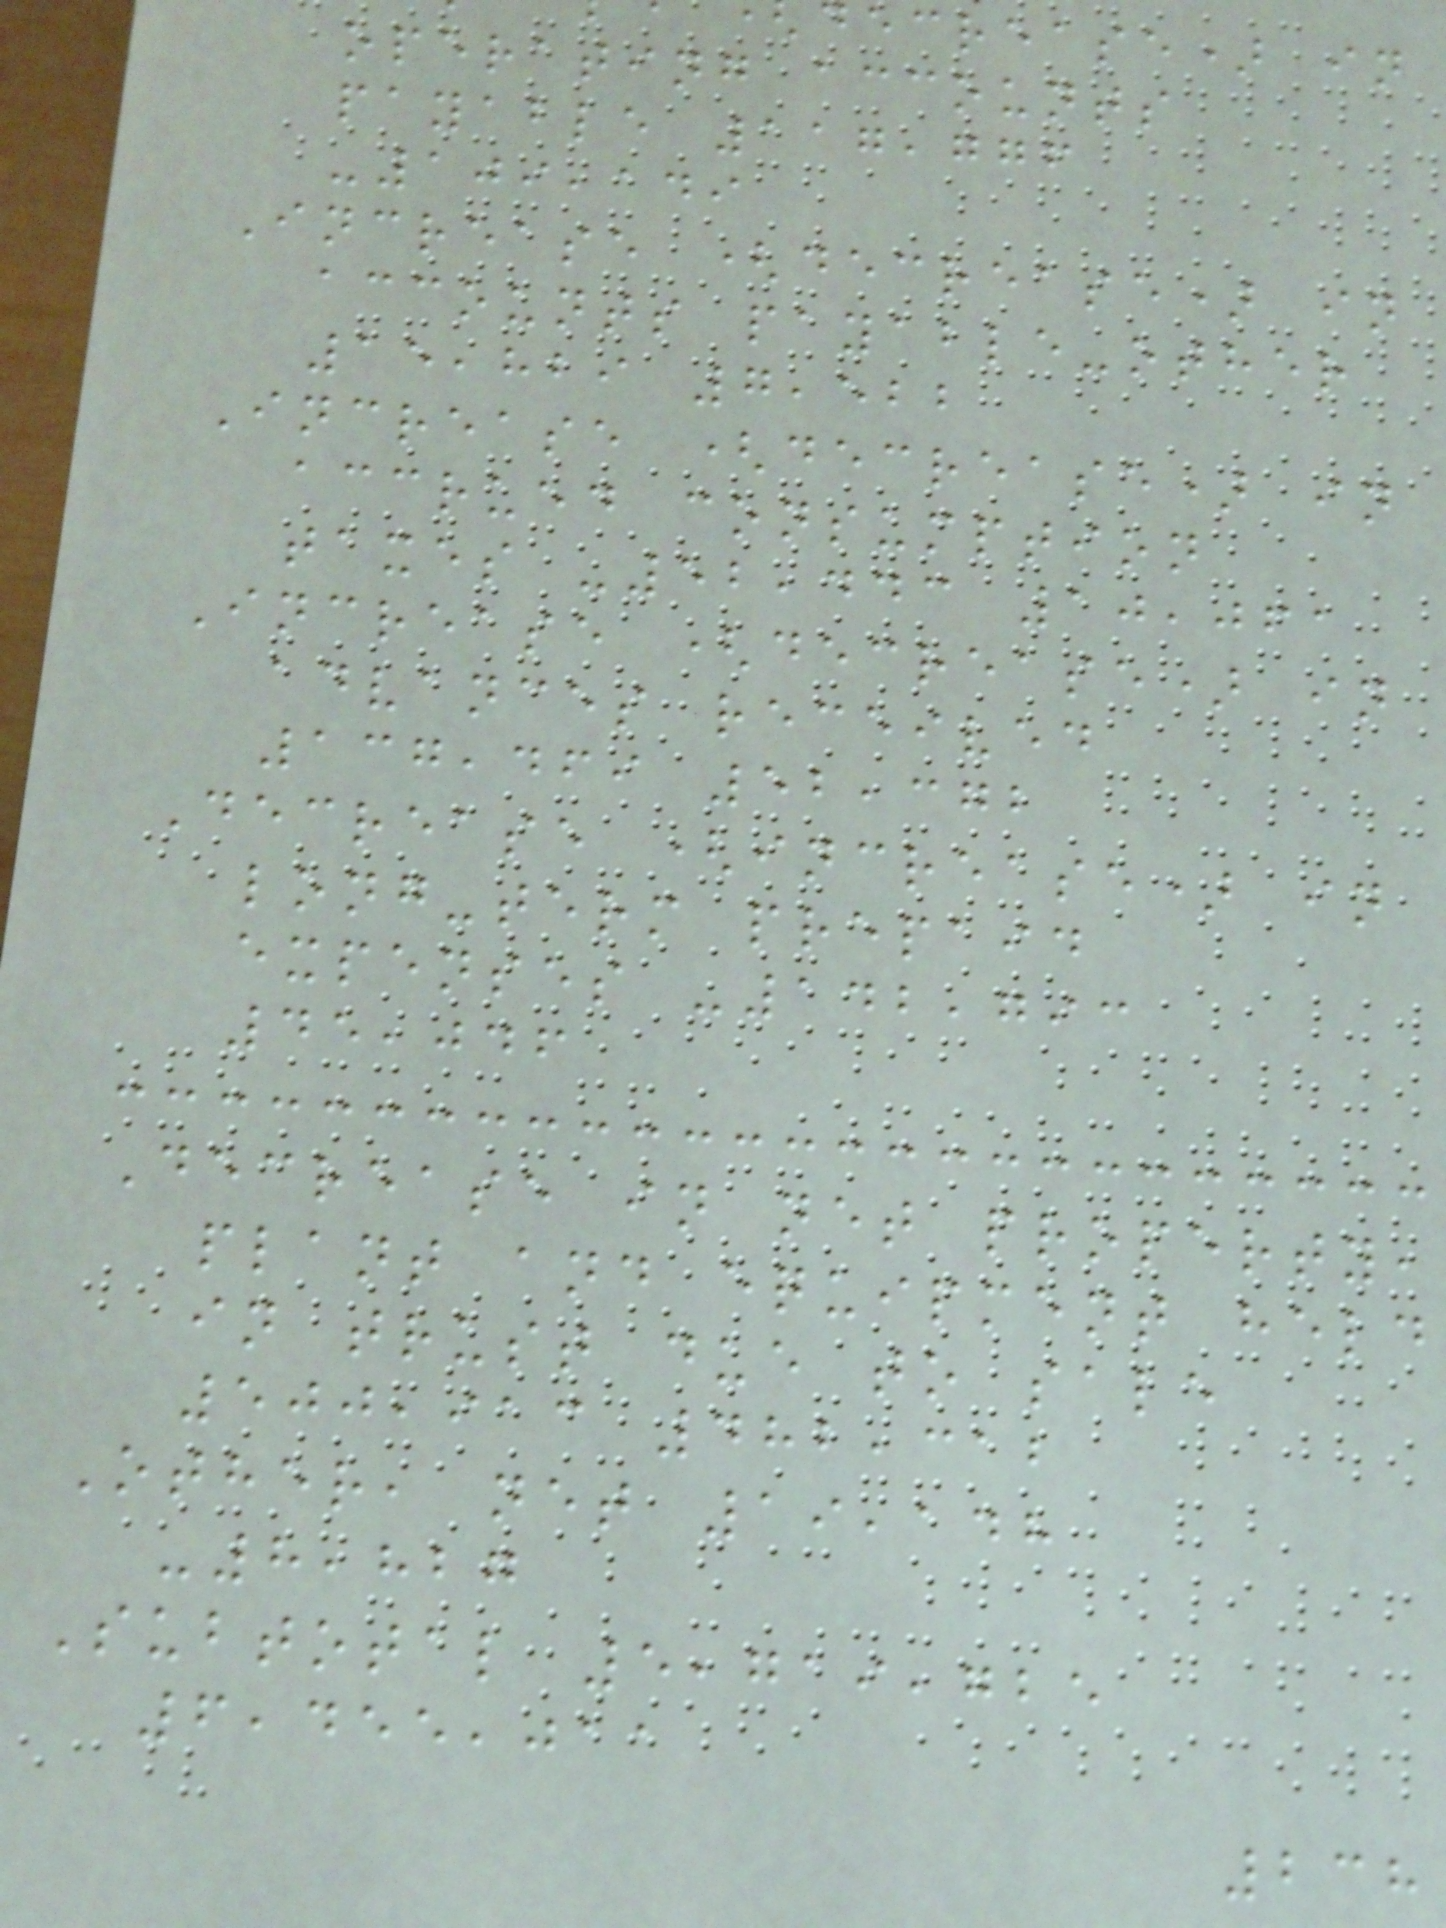decrease) in
operating accounts
payable 117,776
-109,149
Increase (decrease) in
accounts payable-other
15,829 7,522
Increase (decrease) in
accrued consumption
taxes -52,443 10,061
Increase (decrease) in
advances received
137,469 52,372
Decrease (increase) in
long-term prepaid
expenses -142,793
45,046
Decrease in net property,
plant and equipment held
in trust due to sale
500,913 482,312
Other, net 19,148
-8,827
Subtotal 5,719,725
6,455,011
238
